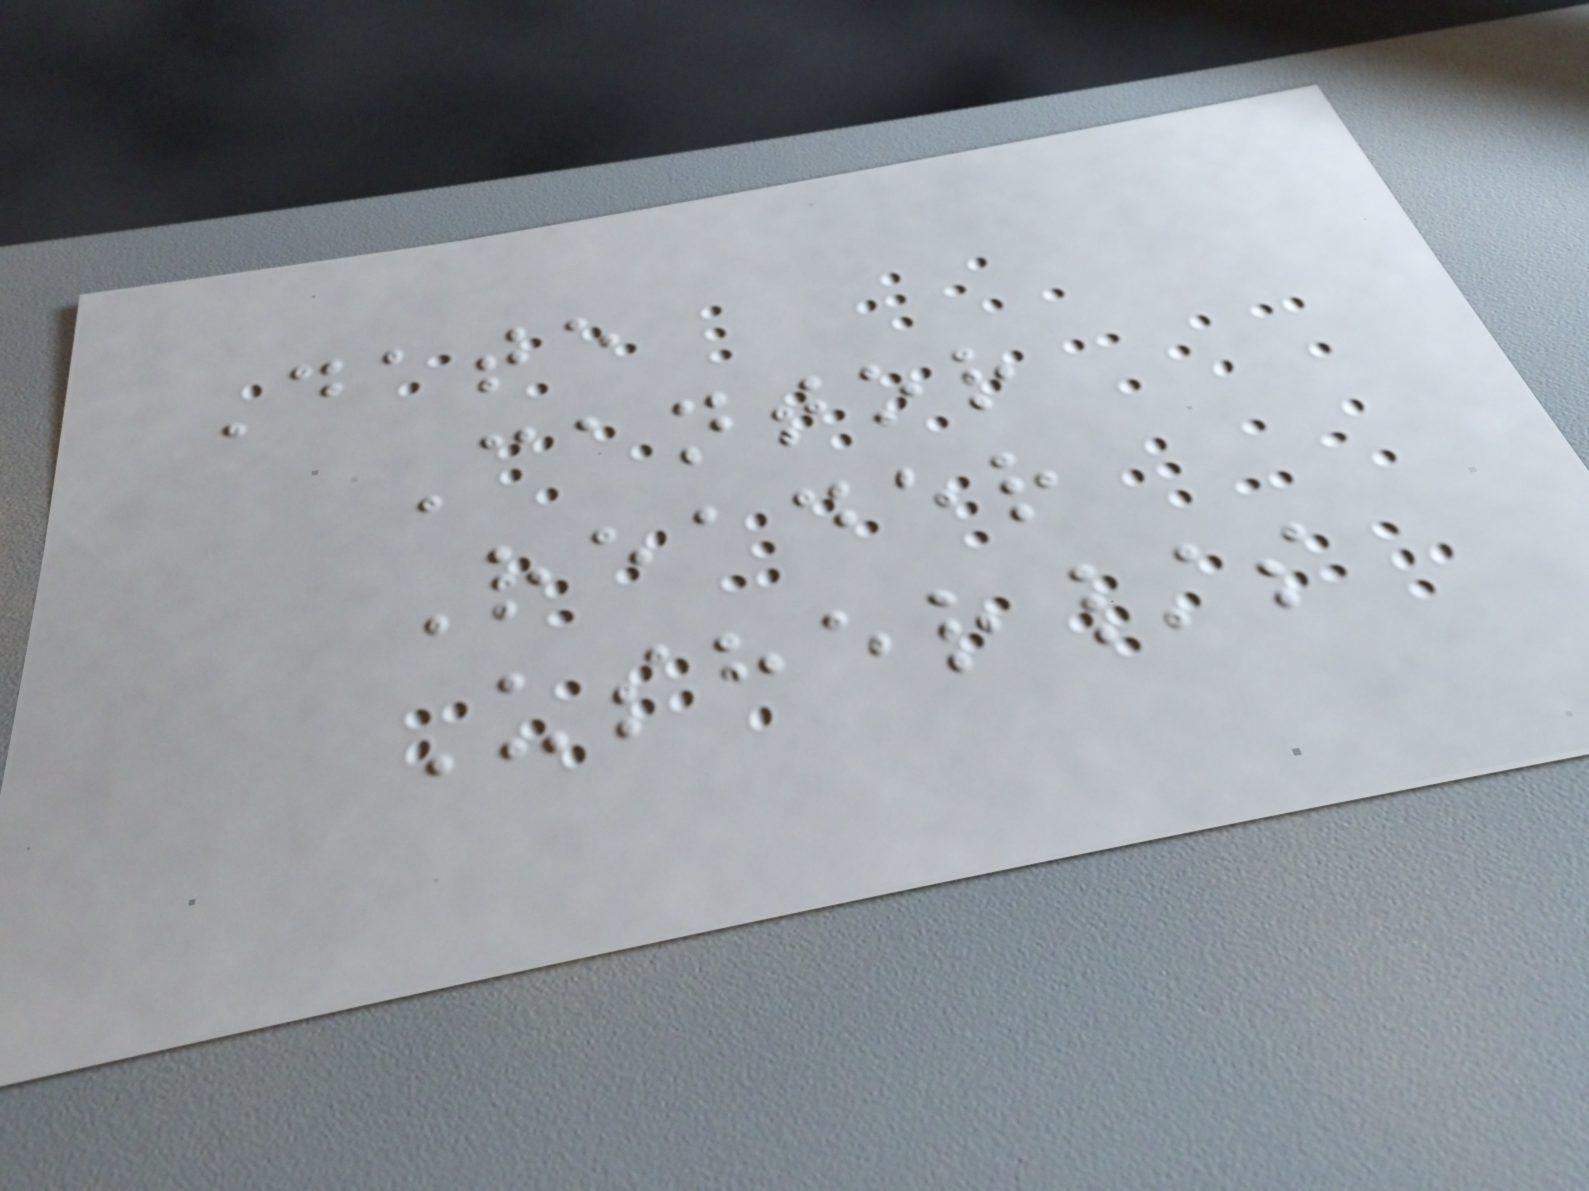Date
Cantor
Reader
Usher/s
